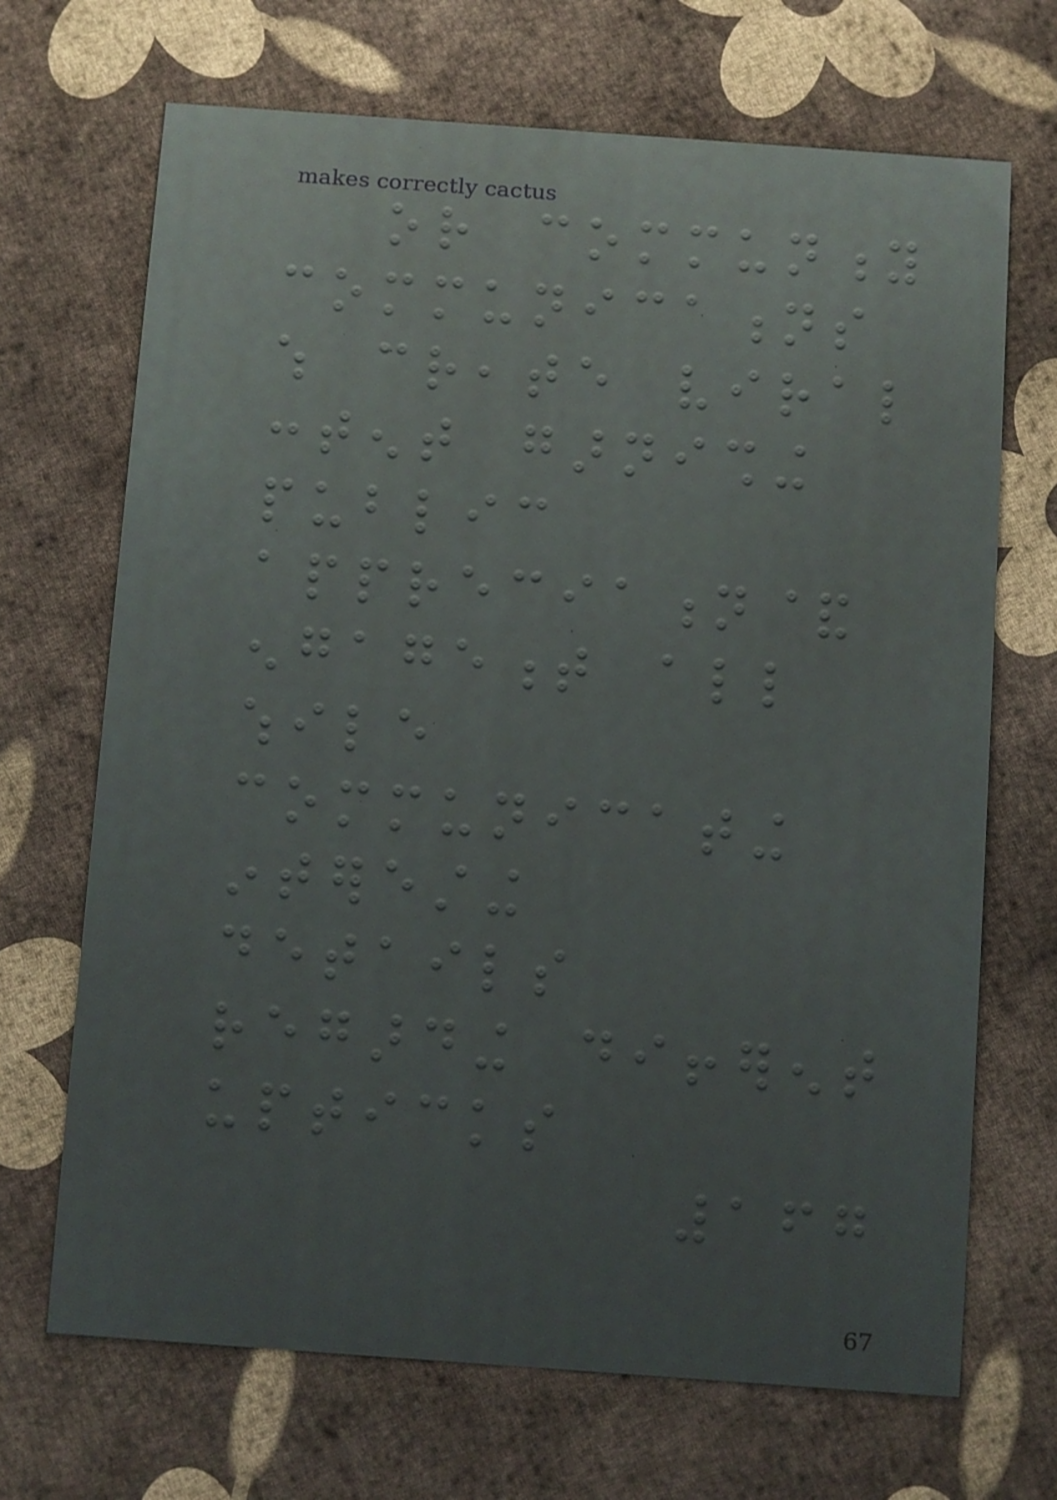or community
communications
which create viral
content garnishing
public
appreciation&
engagement all
while
communicating
interesting
details
regarding different
upticks
167
